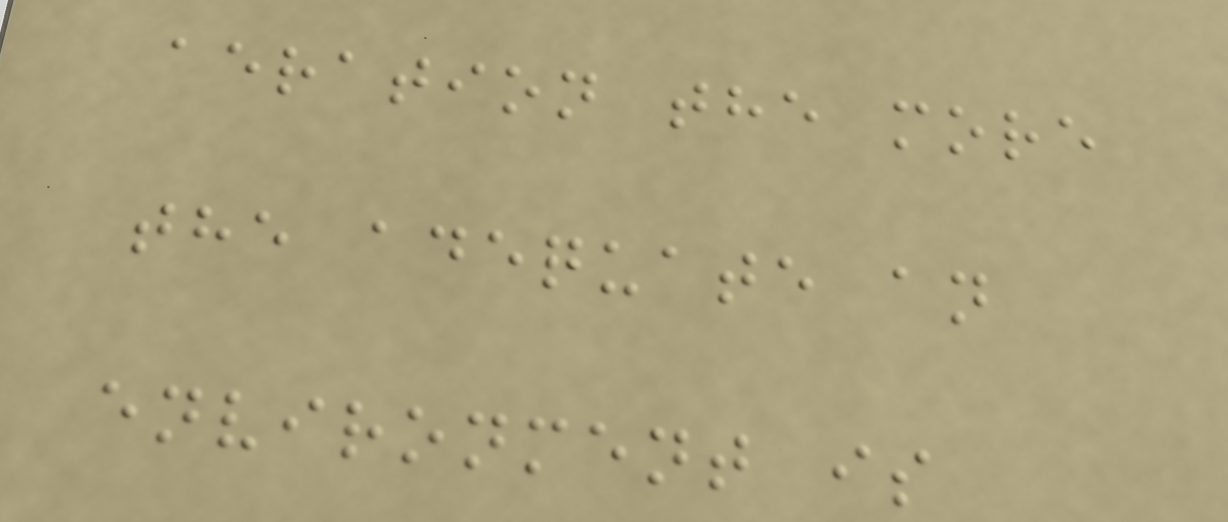aeration the more
the adequate an
environment is
